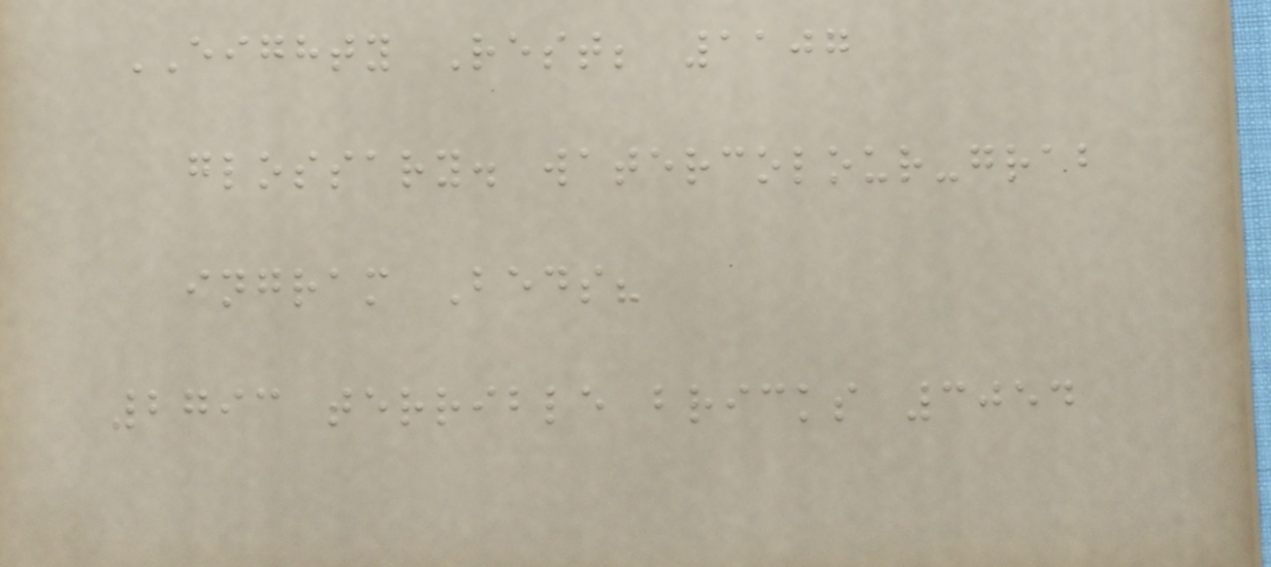EIGHTY Rest; 1107
glossary. watercolour-grab
ingram Beds?
2793 terrible bricks 3054
